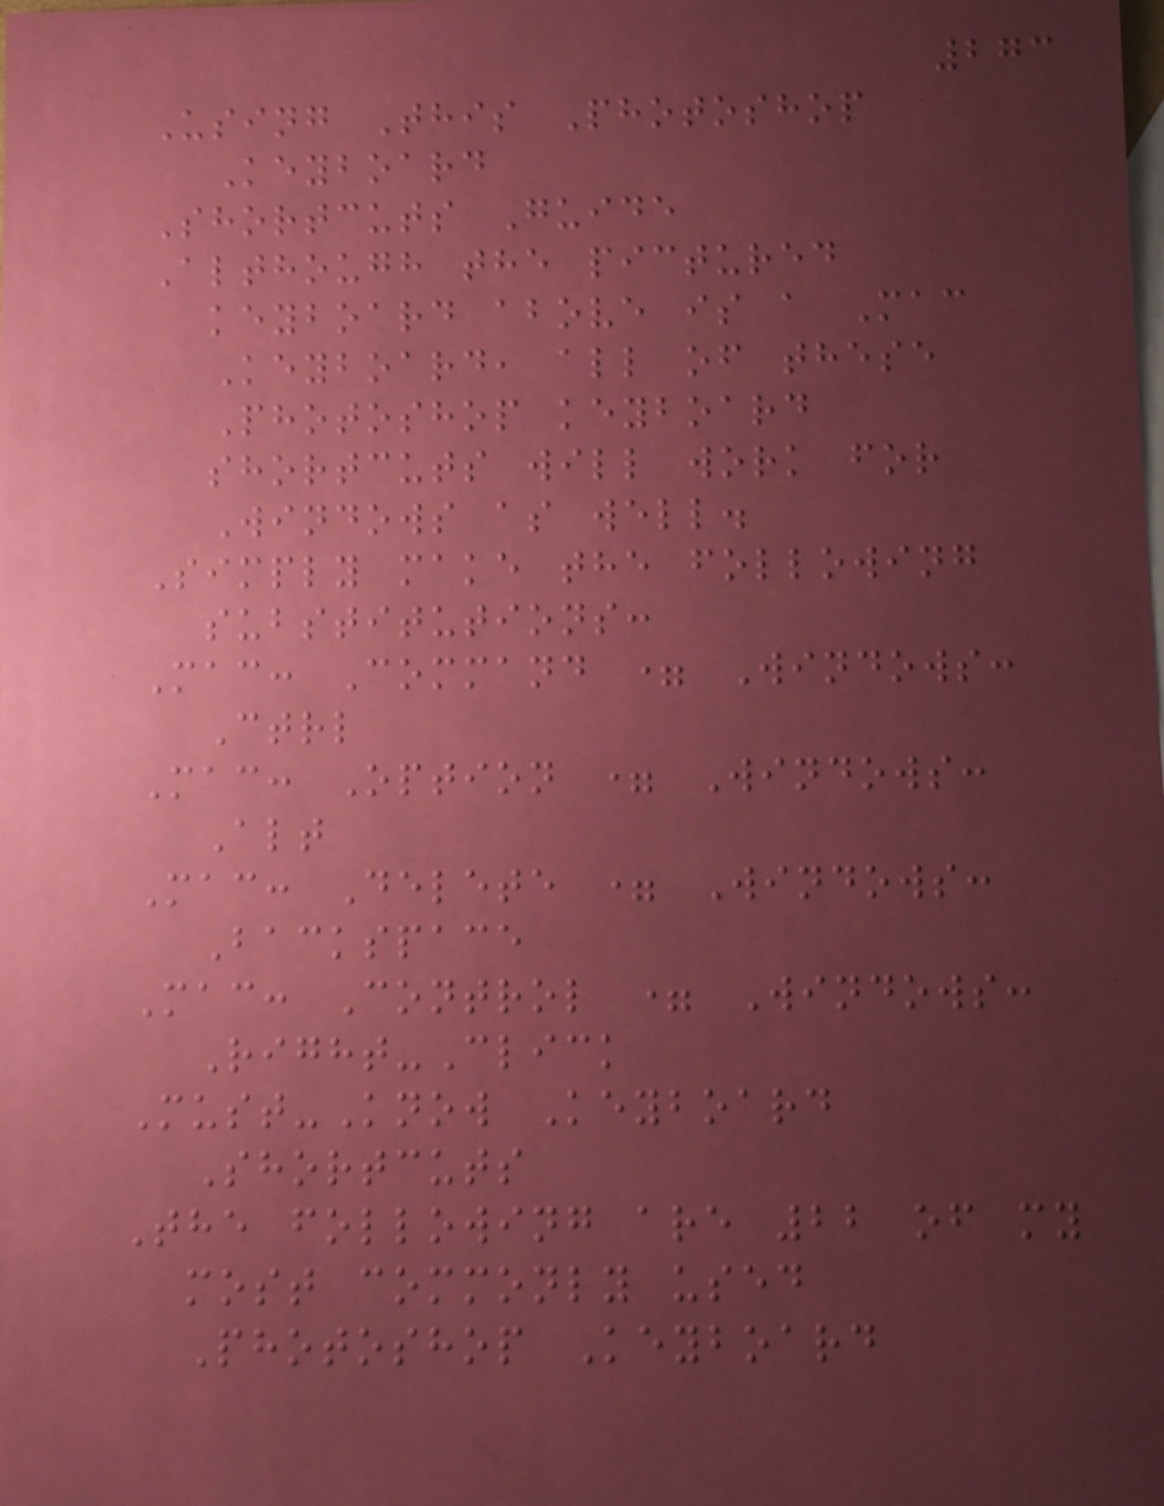273
Using This Photoshop
Keyboard
Shortcuts Guide
Although the pictured
keyboard above is a Mac
Keyboard, all of these
Photoshop keyboard
shortcuts will work for
Windows as well.
Simply make the following
substitutions:
Mac: Command = Windows:
Ctrl
Mac: Option = Windows:
Alt
Mac: Delete = Windows:
Backspace
Mac: Control = Windows:
Right-Click
Must-Know Keyboard
Shortcuts
The following are 22 of my
most commonly used
Photoshop Keyboard
